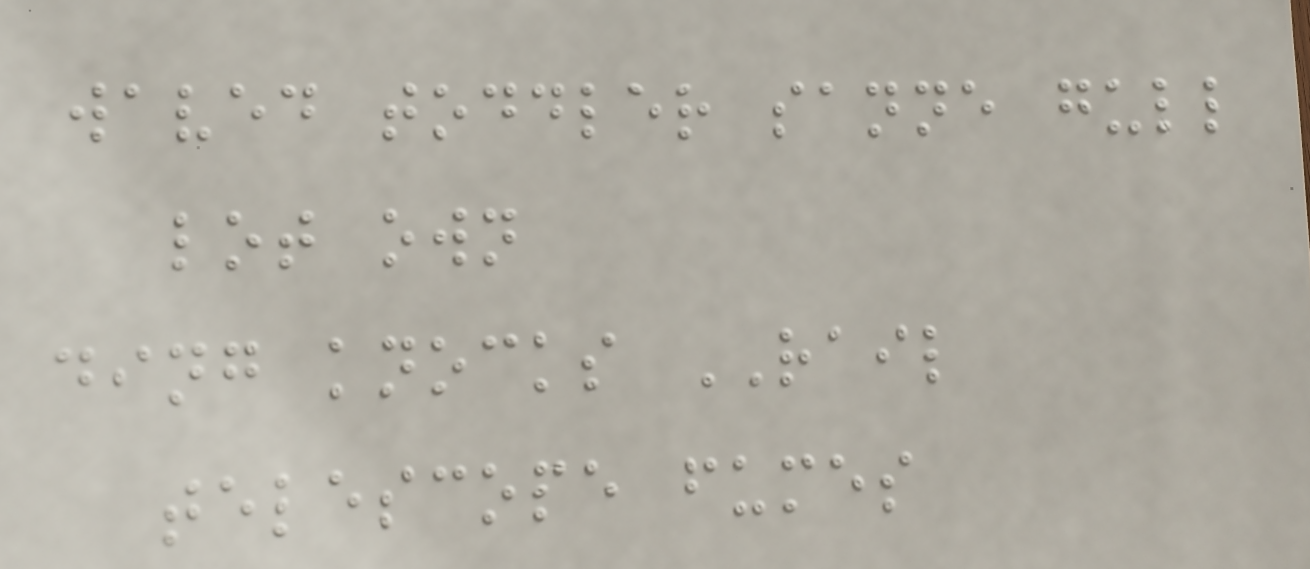waved toddler sanne gull
lot own
ding knocks RAIL
telescope fumes
